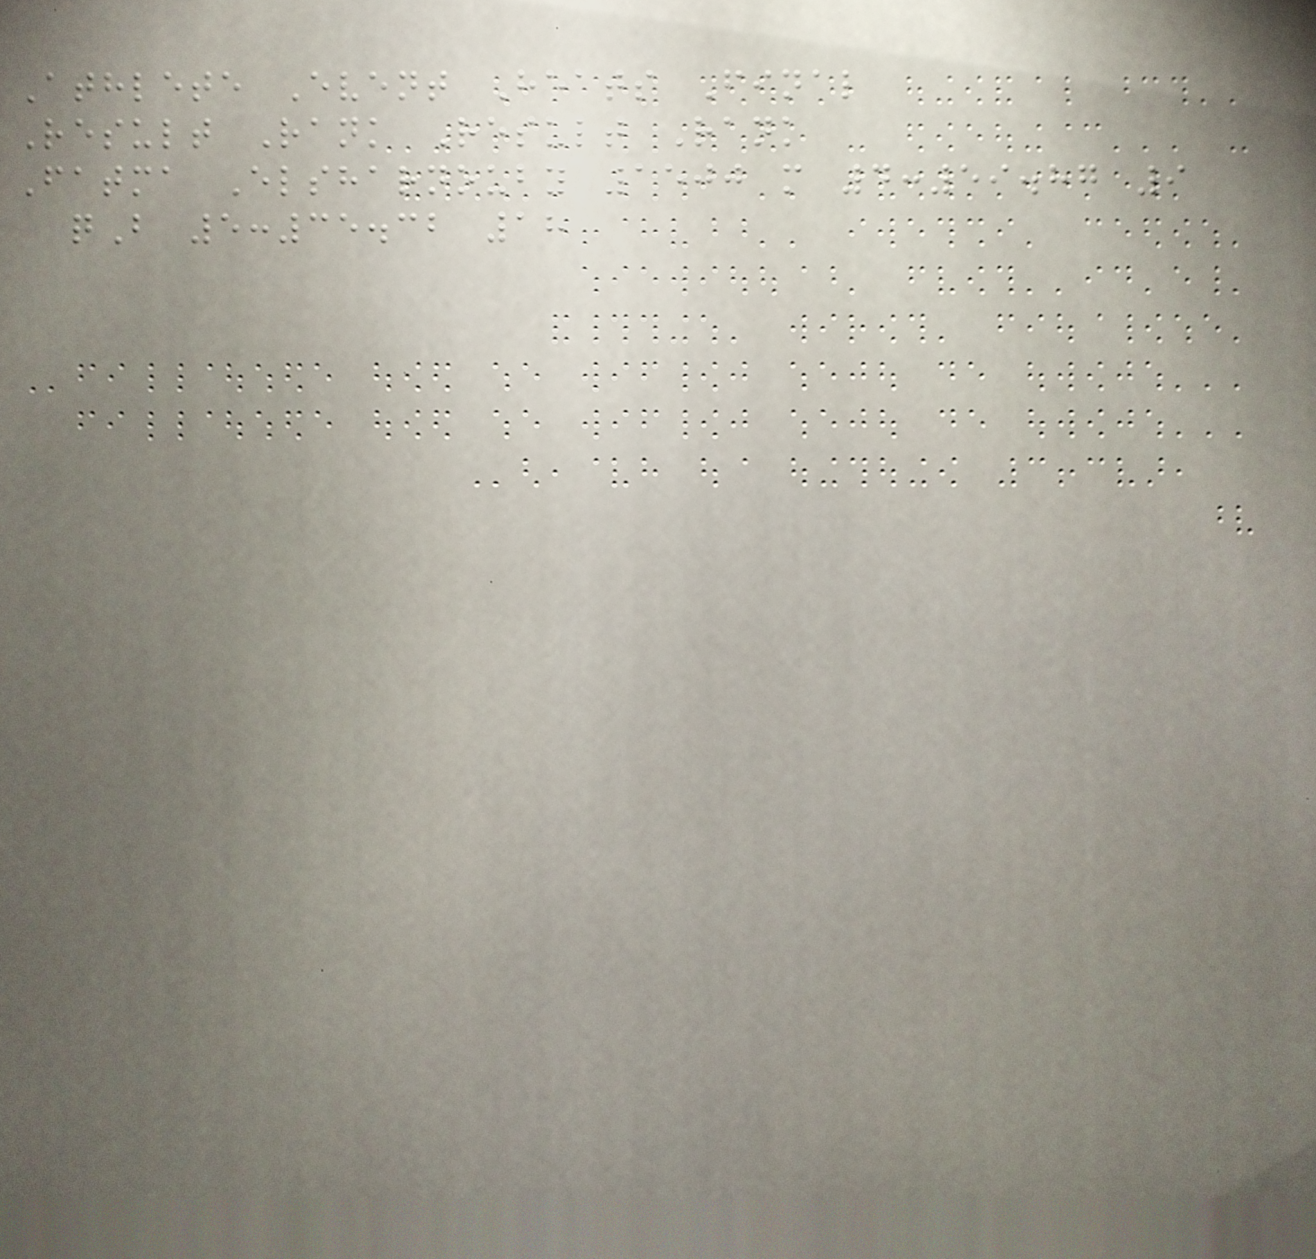Athlete Event Heats Final
Result Rank Result Rank
Fatma Elsharnouby 1500 m 4:59.87 9
qB 5:35.32 18
